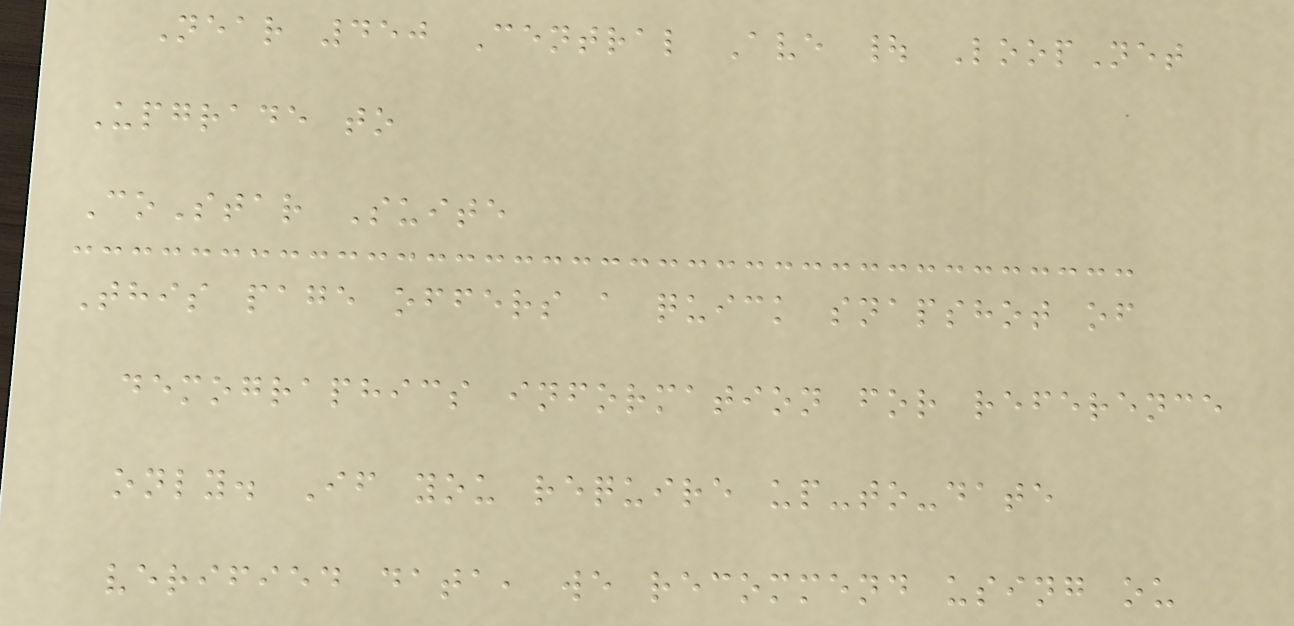Near 450 Central Ave | LoopNet
Upgrade to
CoStar Suite
This page offers a quick snapshot of
demographics information for reference
only. If you require up-to-date
verified data, we recommend using ou
